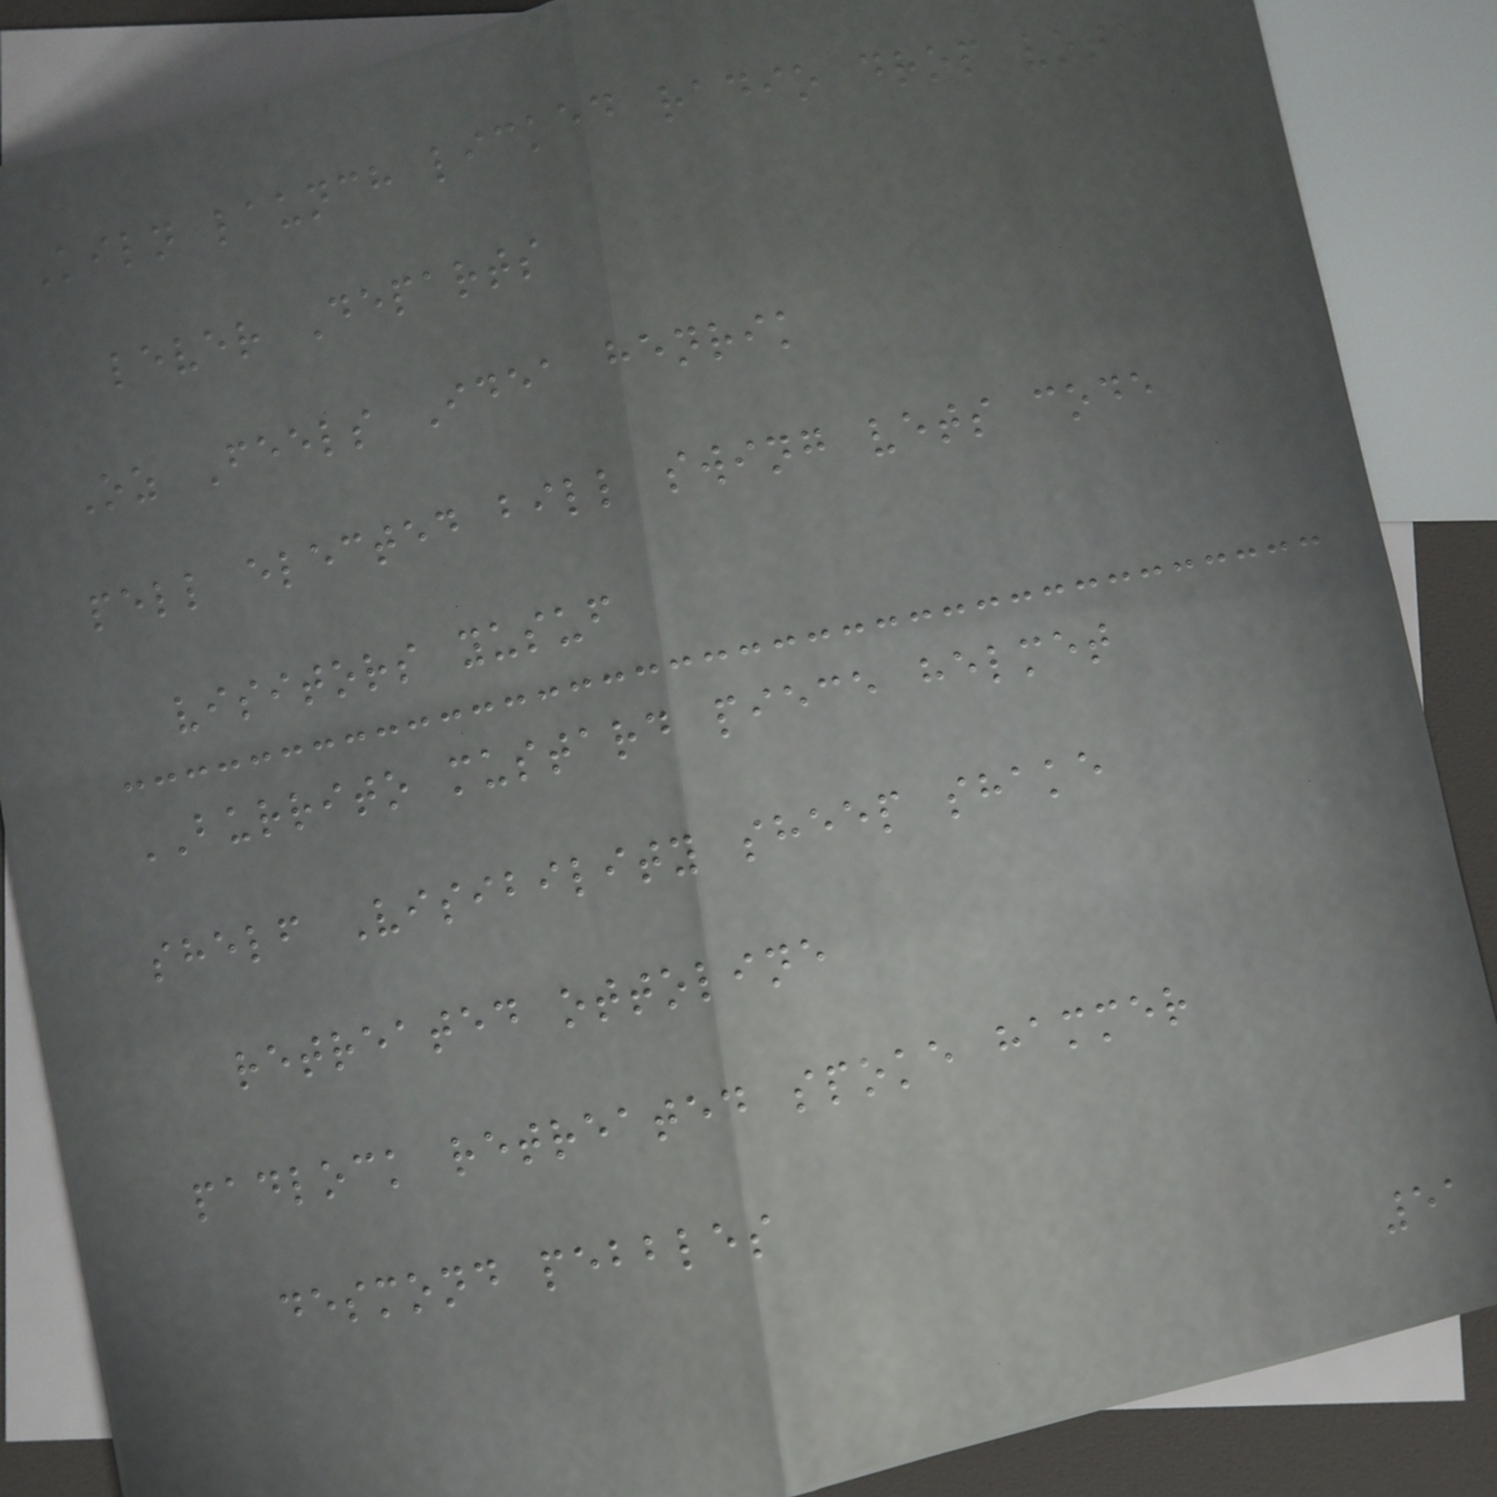Kiln launch licked radio drop votes
lever Departs
Oz Feels Idea henrik
pell elected bill swing vets code
visitors yusuf
BURRITO mustard piece helmet
shelf Visibility sheep shake
retreated ottoline
padlock retreated spoke hammer
desmond pebbles
51
